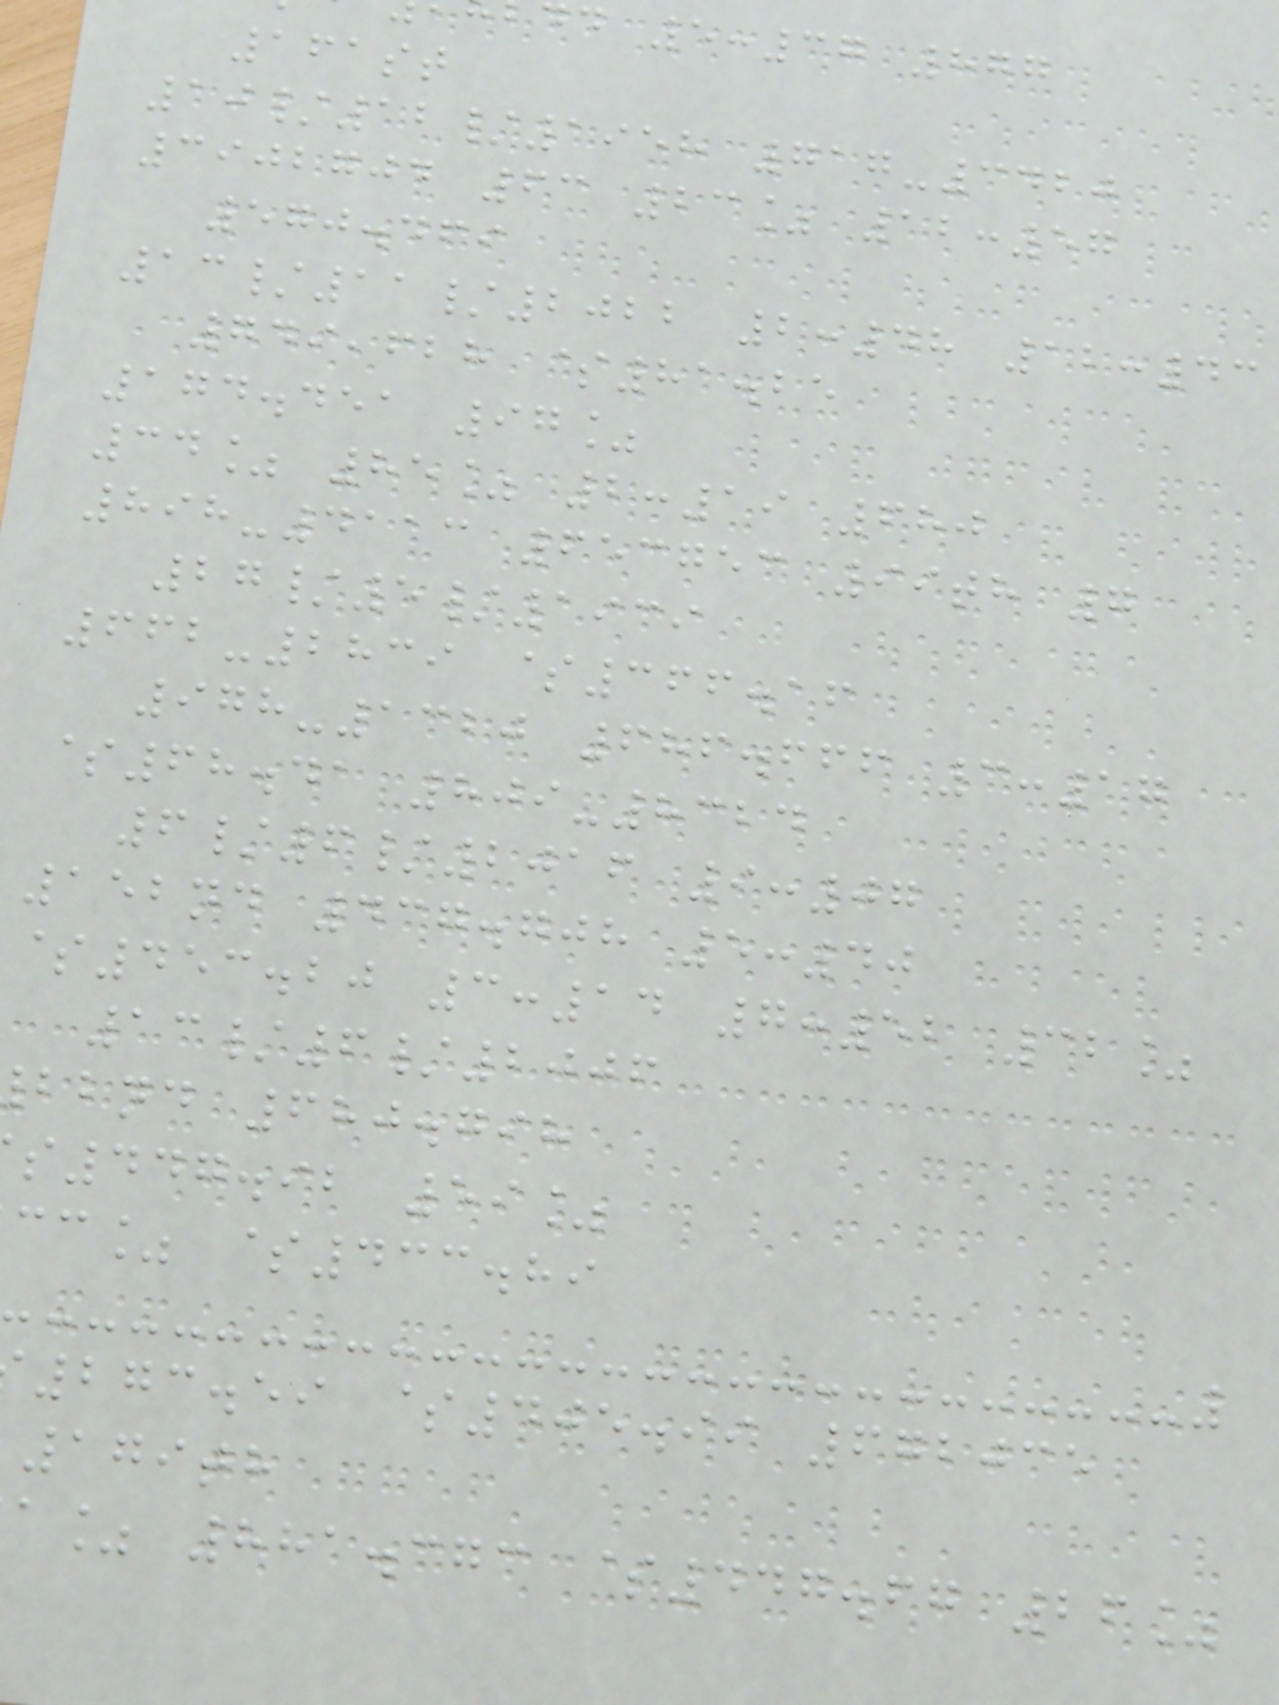dd 5:37 877
161st
10/12/1958 717-3420
3902704 63 23% 12:57
570.469
13/11/2022 2:48 12:43
749,628 $81.25
174.451 97%
34% 85% 2:19 680
898-4113 653753 99th 7
27/5/1939
662-2839 $366.16
978-1320 686.666 3:17
$68.41 809-8324
6/6/2016 9:07
152nd 437.708 5:40
$453.20 3:14 7:52 32%
13/6/2006
bbnd 680.798
447.92 59%
cc% $433.89
273.59 $405.99 672035
179th
a% 881.373 $447.67 26%
